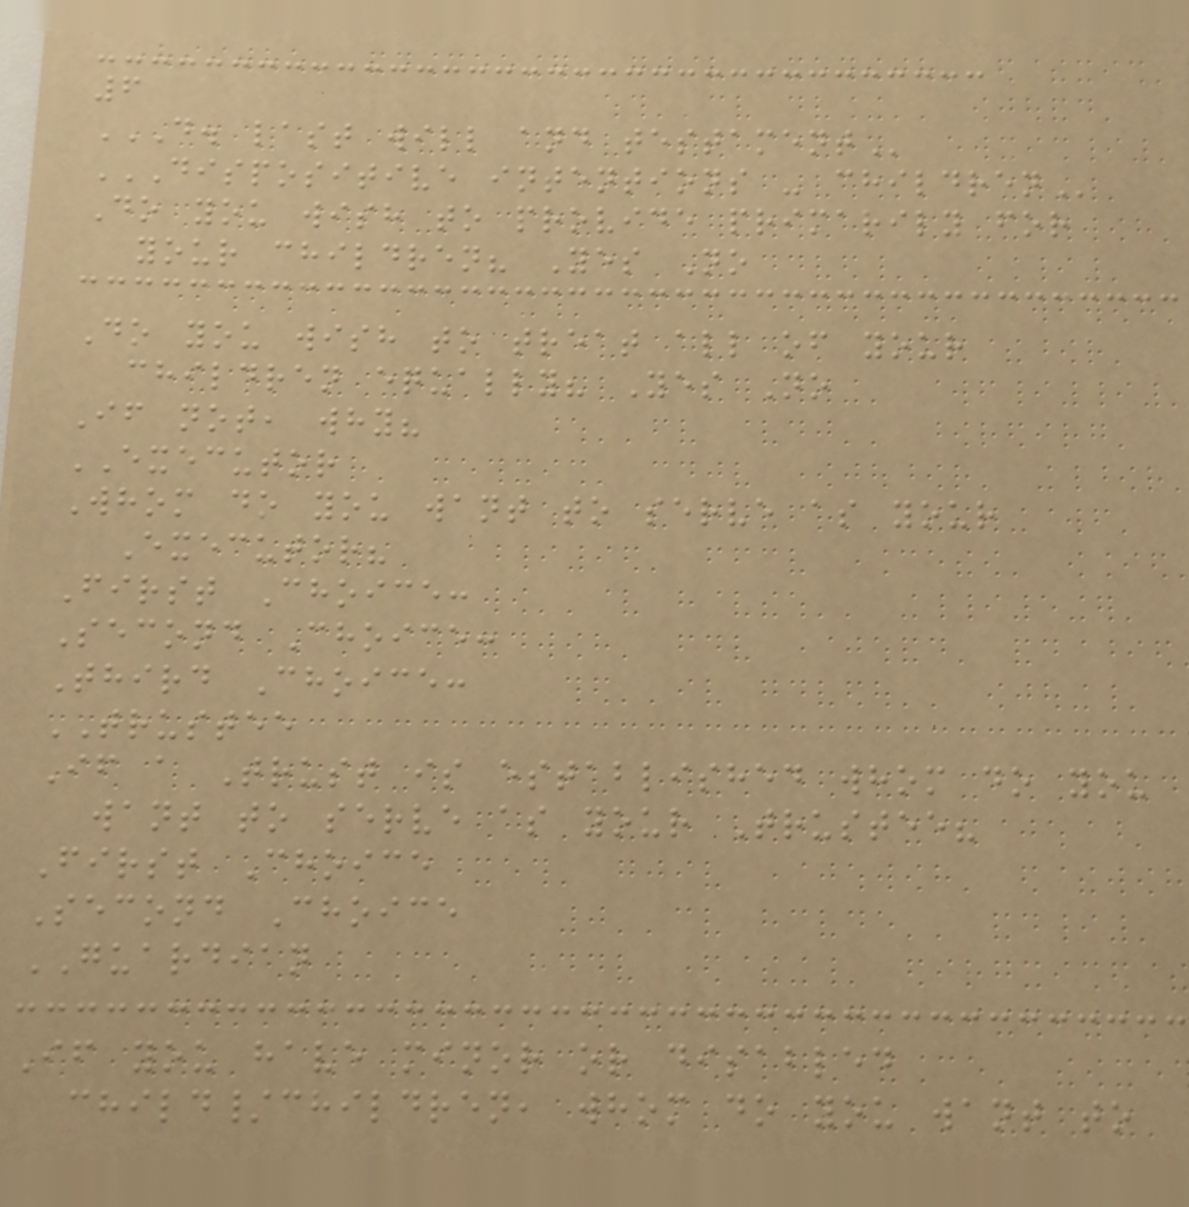6
D. LAST WILL AND TESTAMENT
DISPOSITIVE INTENTIONS - CHILDREN
Do you wish to provide primarily for
your children? Yes No
Do you wish to treat all of your
children equally? Yes No
If not, why?
EXECUTOR
Whom do you want to serve as your
Executor?
First Choice:
Second Choice:
Third Choice:
TRUSTEE
If a Trust is established whom do you
want to serve as your Trustee?
First Choice
Second Choice
GUARDIAN
If you have minor or disabled
child/children, whom do you want to
